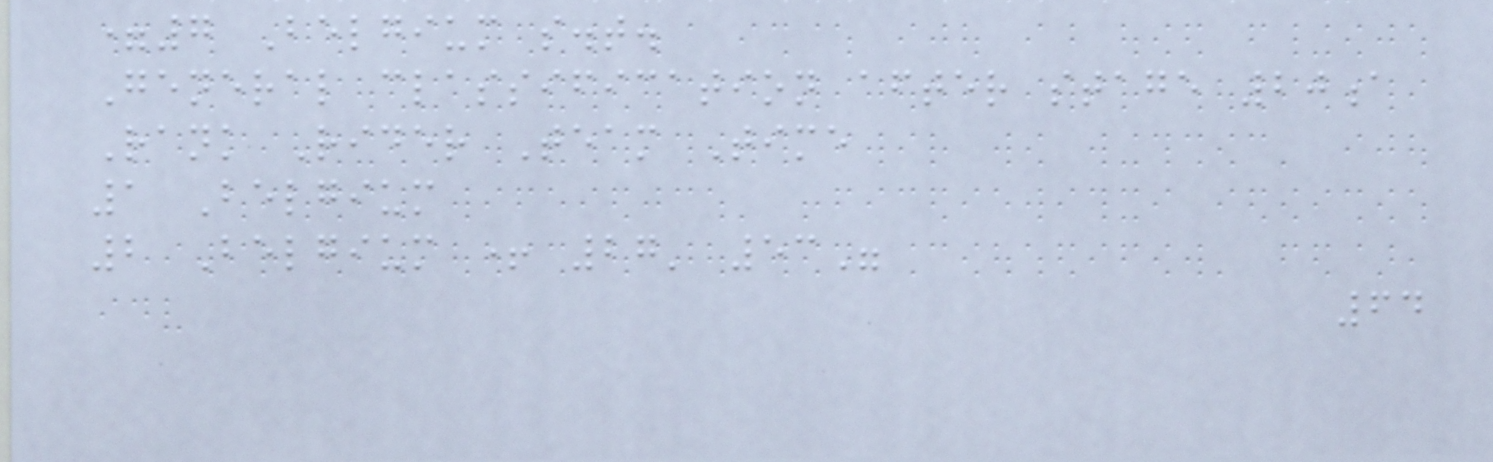=7 Belgium s.t.
General classification after stage 20a
Rank Rider Team Time
1 Belgium
2 Belgium + 27' 53"
64
